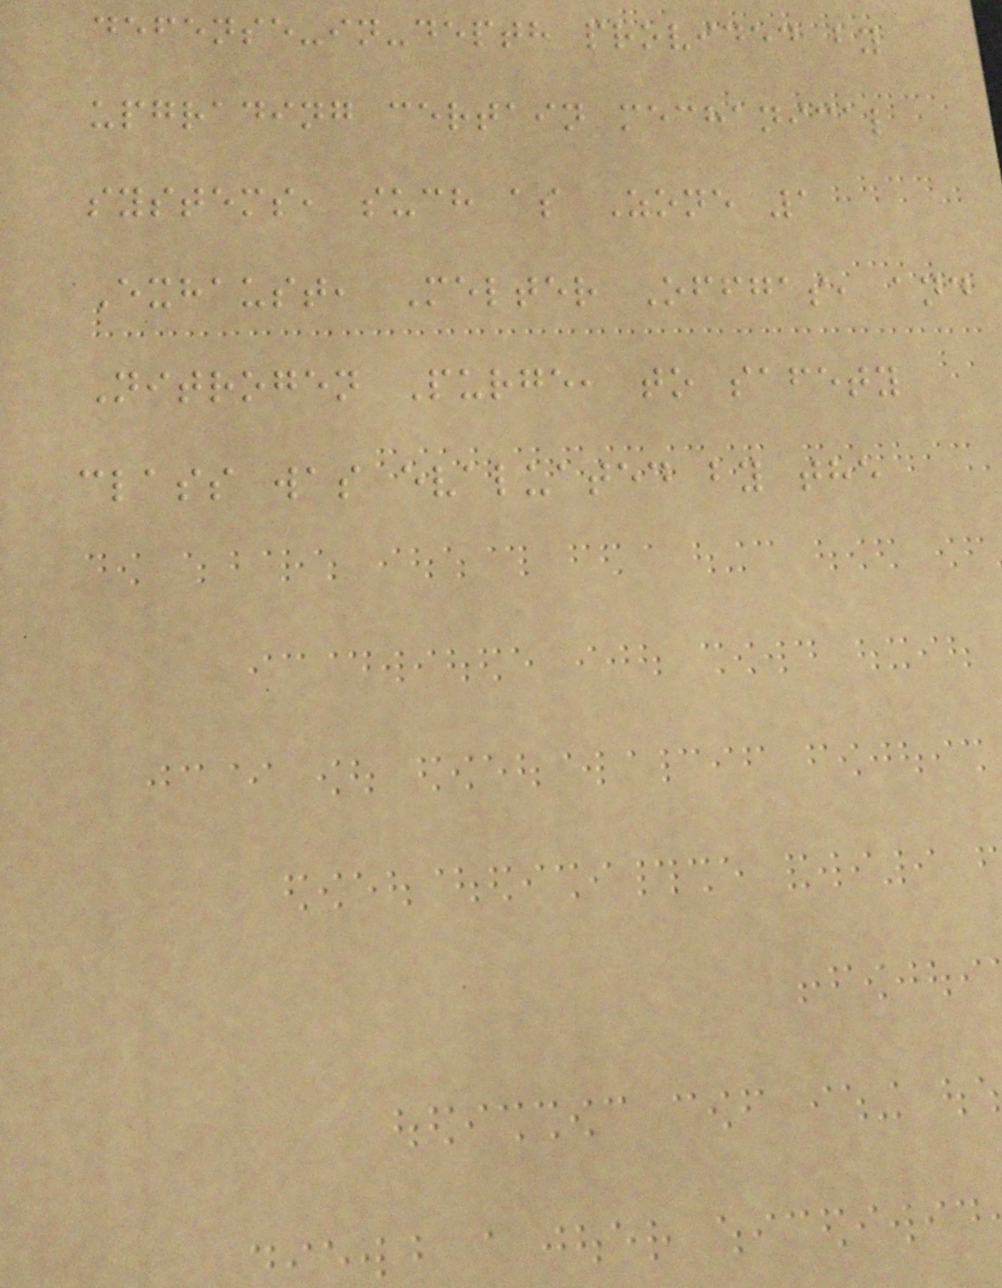defense-in-depth provided by
upgrading certain mechanical
systems, such as Zone 1
Exhaust, Melter Offgas, and
Nitrogen Purge, to safety
class was evaluated by the
